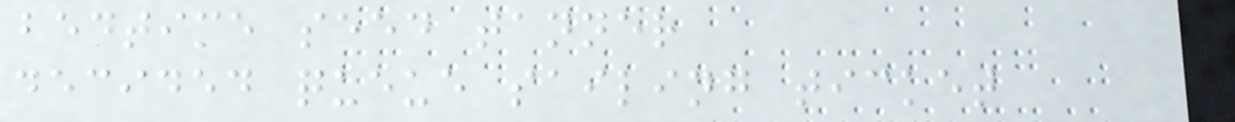bedtime seed tanner
decided queue sailing ticket
